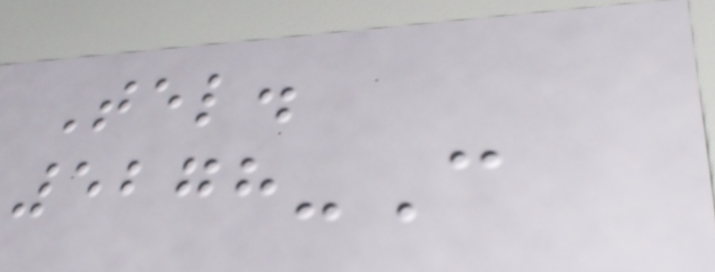Tel.
5278-C
